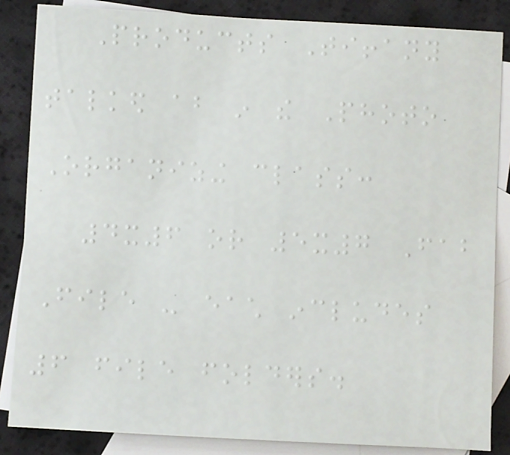Products Tiffany
talked about in the Photo
Organizing class:
4x6 or 5x7 Fab
File - each includes
6 file folders.
